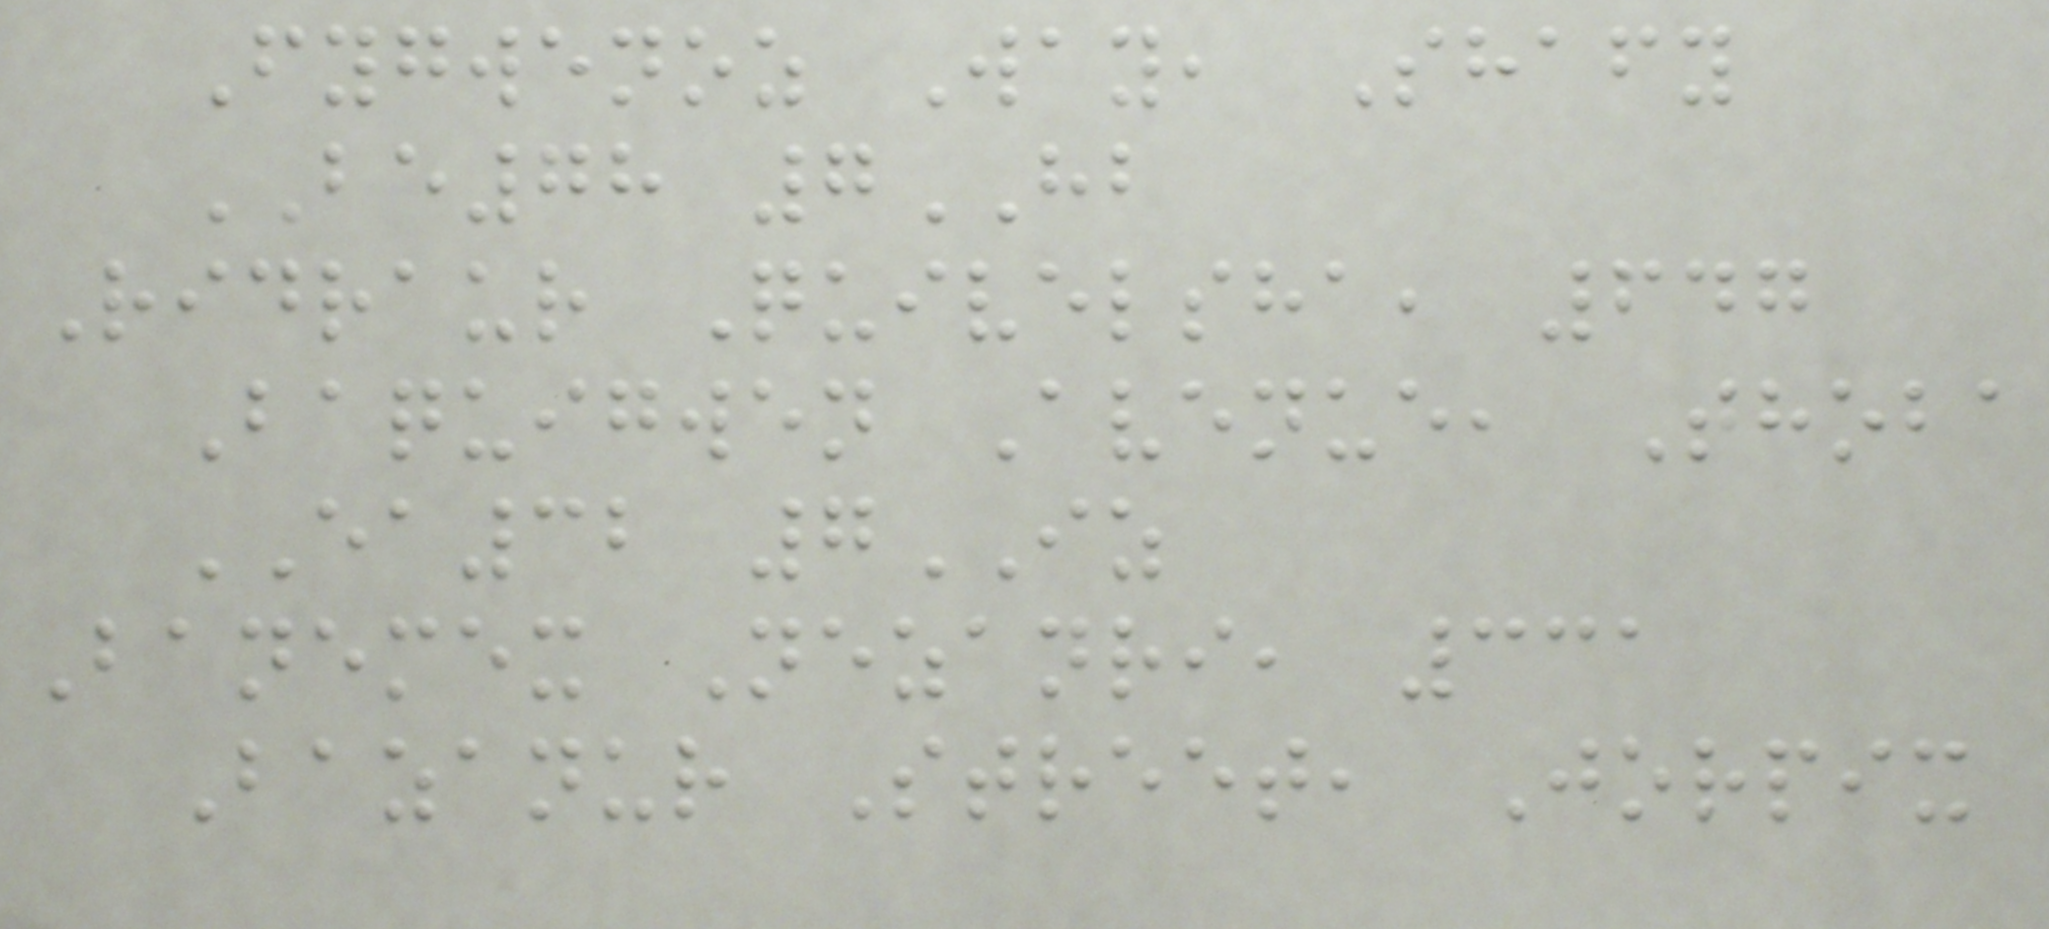Fygwenoz Way, Shafy
BE78 7HB
Ridraur Quivelsha, 647
Baquigwen Avenue, Thoba
EA32 7IZ
Banemex Nezanri, 331
Bazanur Street, Jorpix
